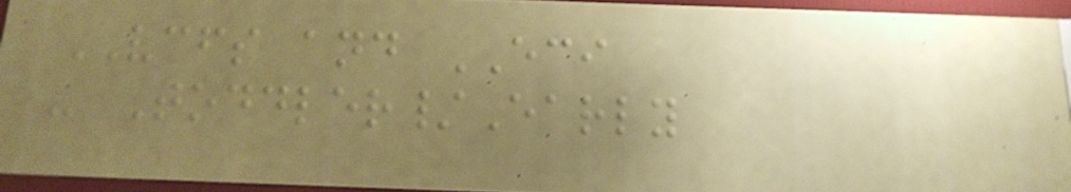VCFS and ECI
- Toddler/Early
